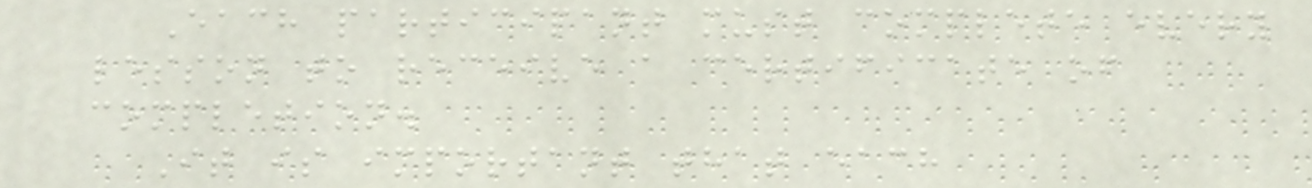Each participant must complete every
lesson to receive a certificate of
completion.
It is important that each
